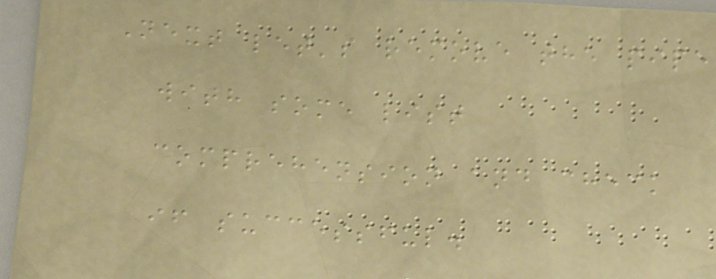Next let's remove the pipe
with some list
comprehension and check
if successful.
